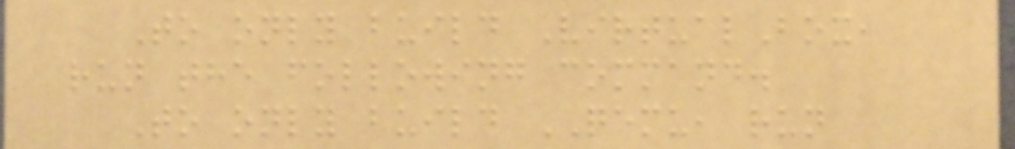To only build VirtualBox,
run the following command.
To only build QEMU, run
